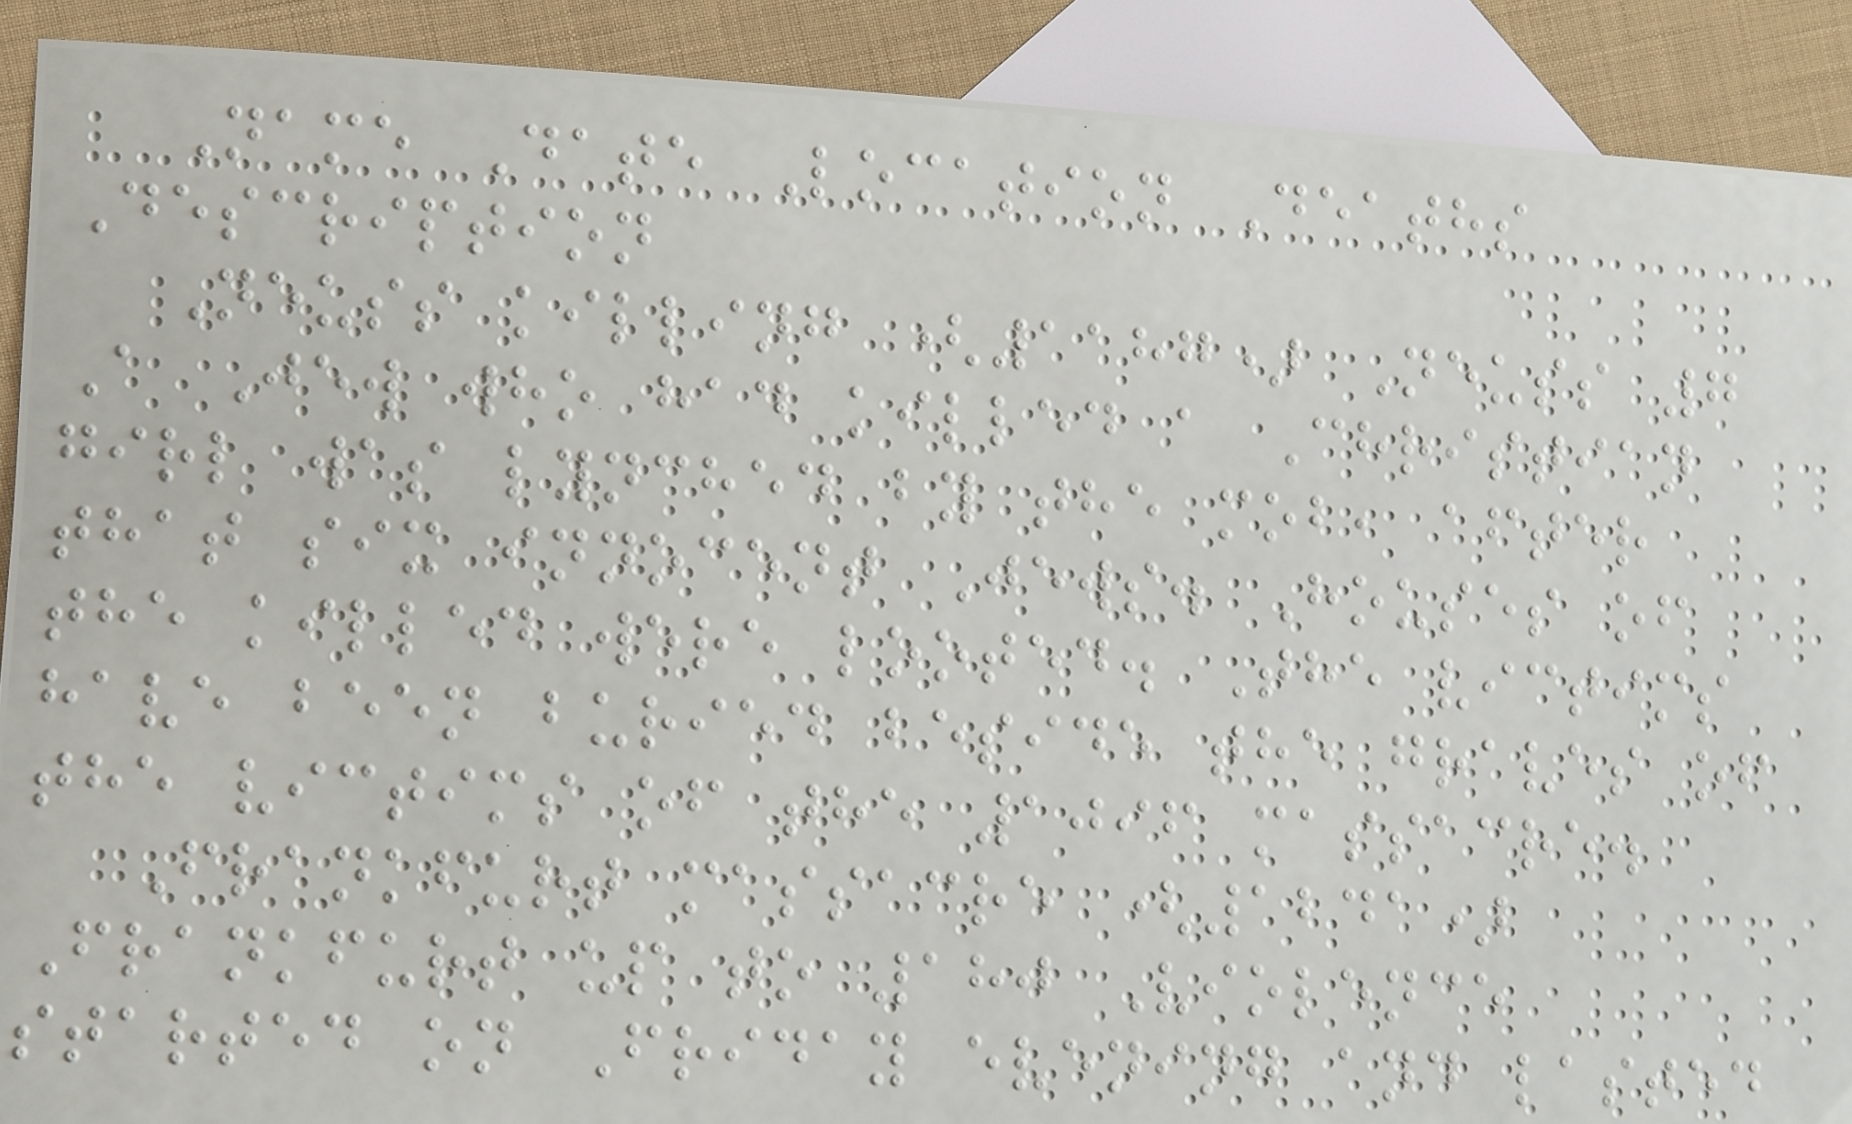Name Date Location Deaths
Description
Neuss killing (1187) Neuss 7
A Jew who had killed a Christian
girl was lynched by the mob, after
that six innocent Jews. Houses of
the killed were looted. The victims
have been buried beside the graves of
the victims of the 1096 massacre.
Frankfurt massacre (1241)
Frankfurt up to 180 Violence
started on Friday evening and lasted
